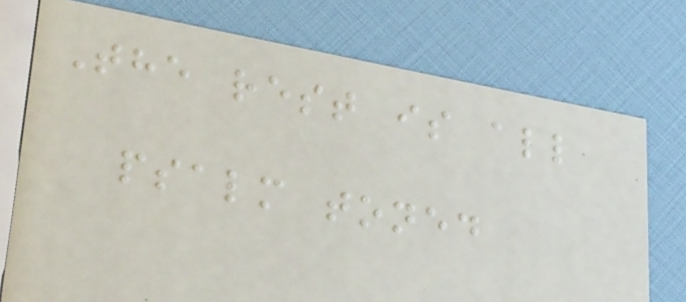The rest is all
psalm toned
